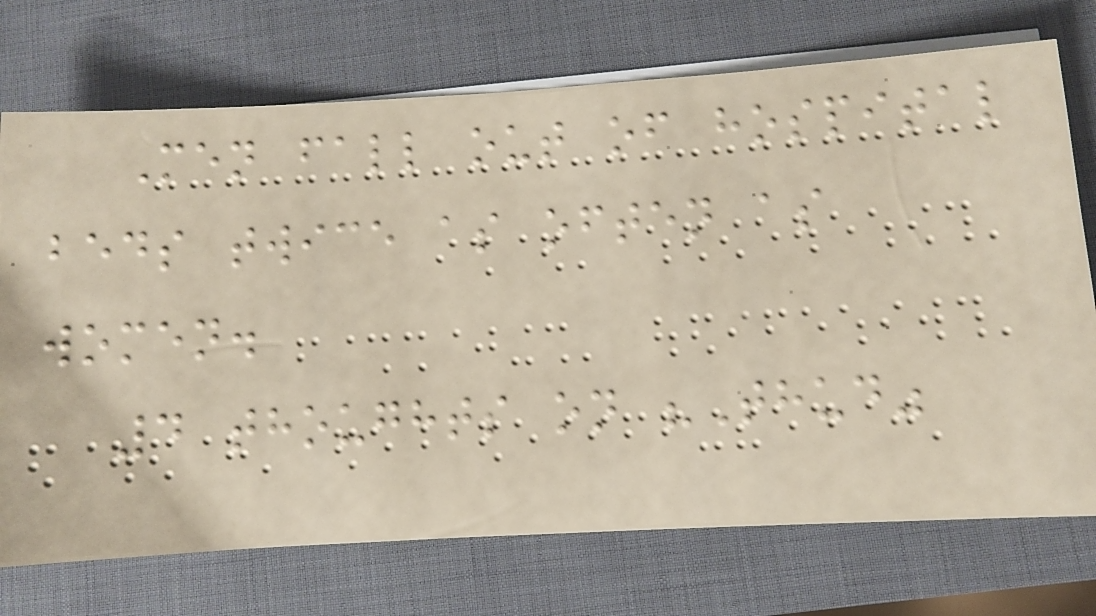Men fall out of hospital
beds twice as often as
women.
4 thoughts on "Thud"
